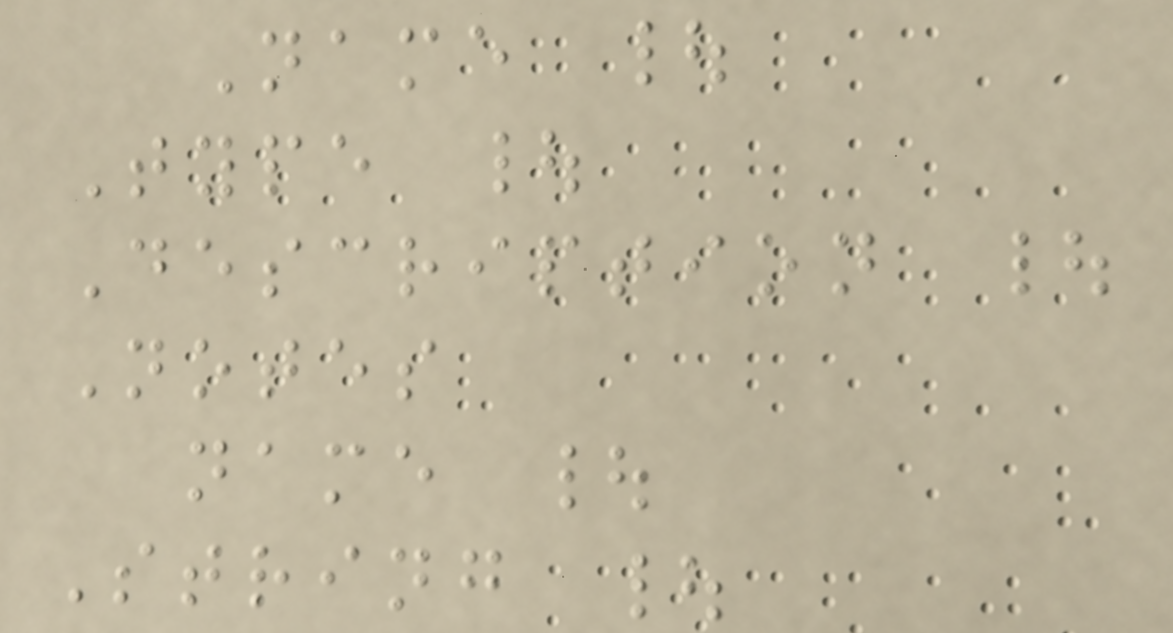Name |
Type |
Description |
Notes
name |
String |
